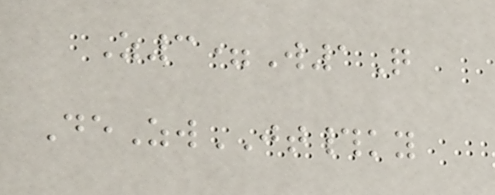Z3=W1Q
DeZwJT#ky
